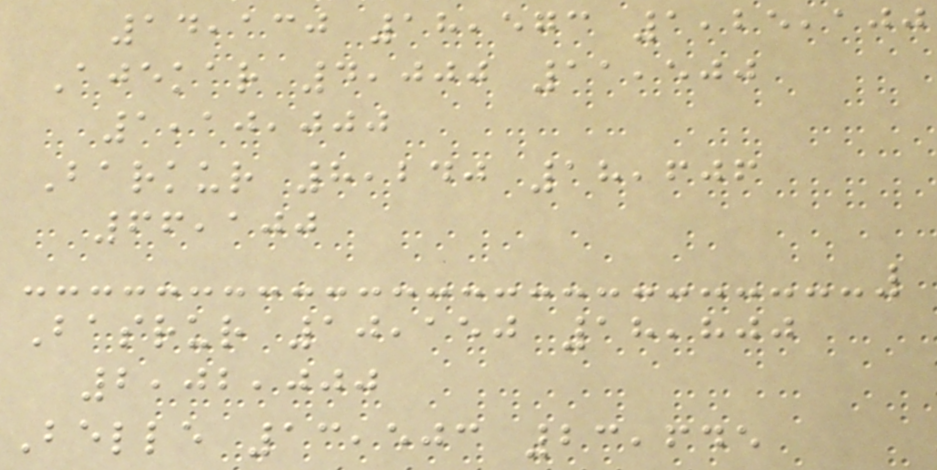14,130 18,573 1,25,100
Ajekar 4,000 11,500
1,10,000
Barkur 8,240 18,606
66,100
Basrur 10,150 18,800
2,02,000
Belle 13,503 23,645
